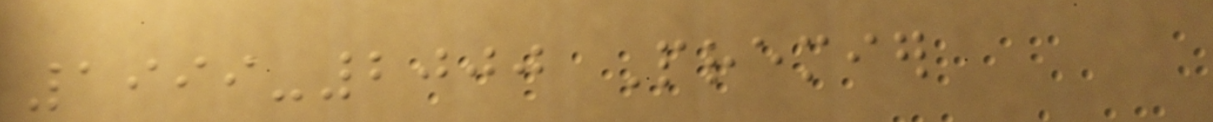1999-2000 Premier
